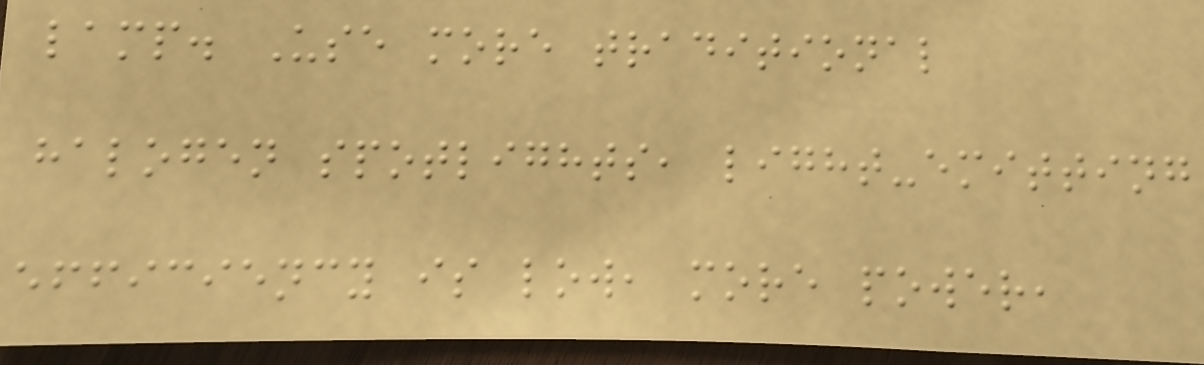lamp. Use more traditional
halogen spotlights, light-emitting
efficiency is low, more power,
